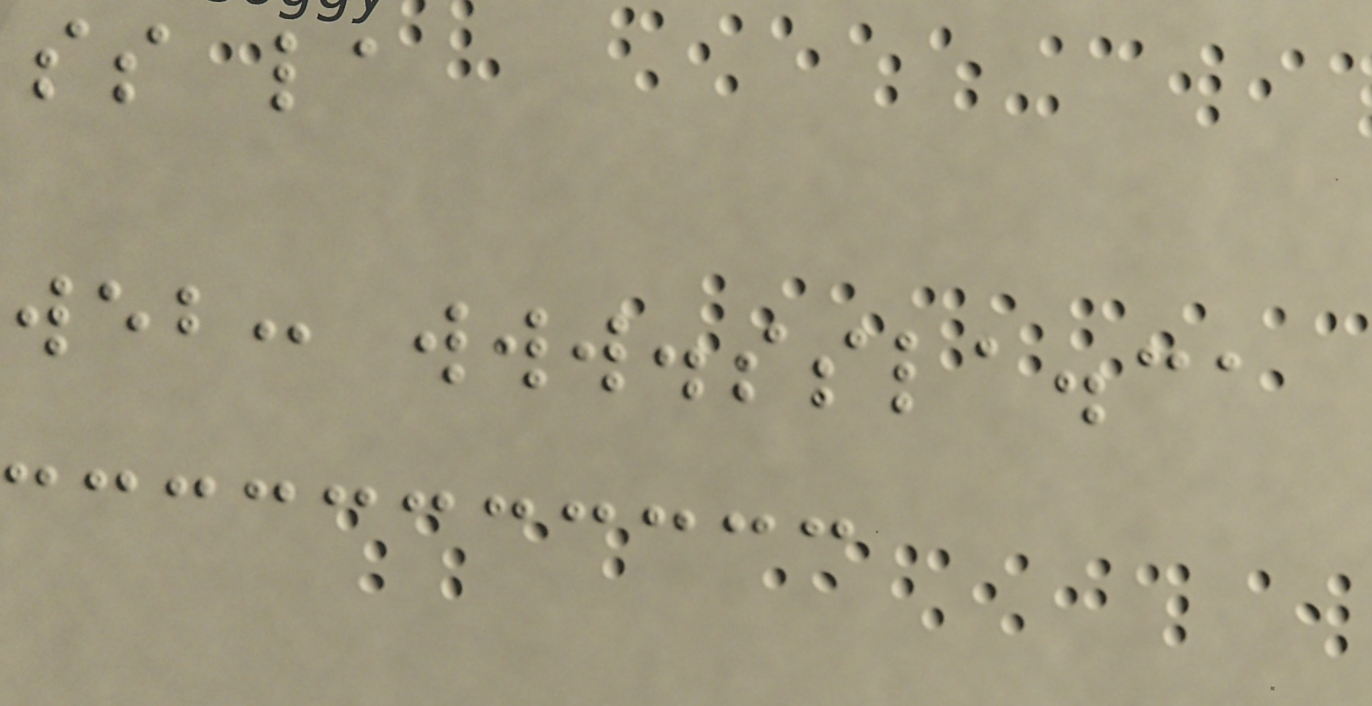ss la
web: www.ssla.ca
